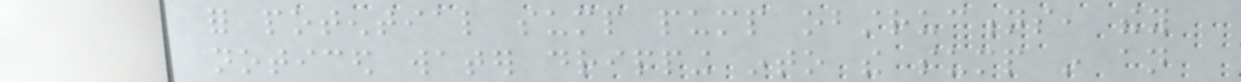for potential sump pump obstructions, they
noticed water dripping into the sump in an
